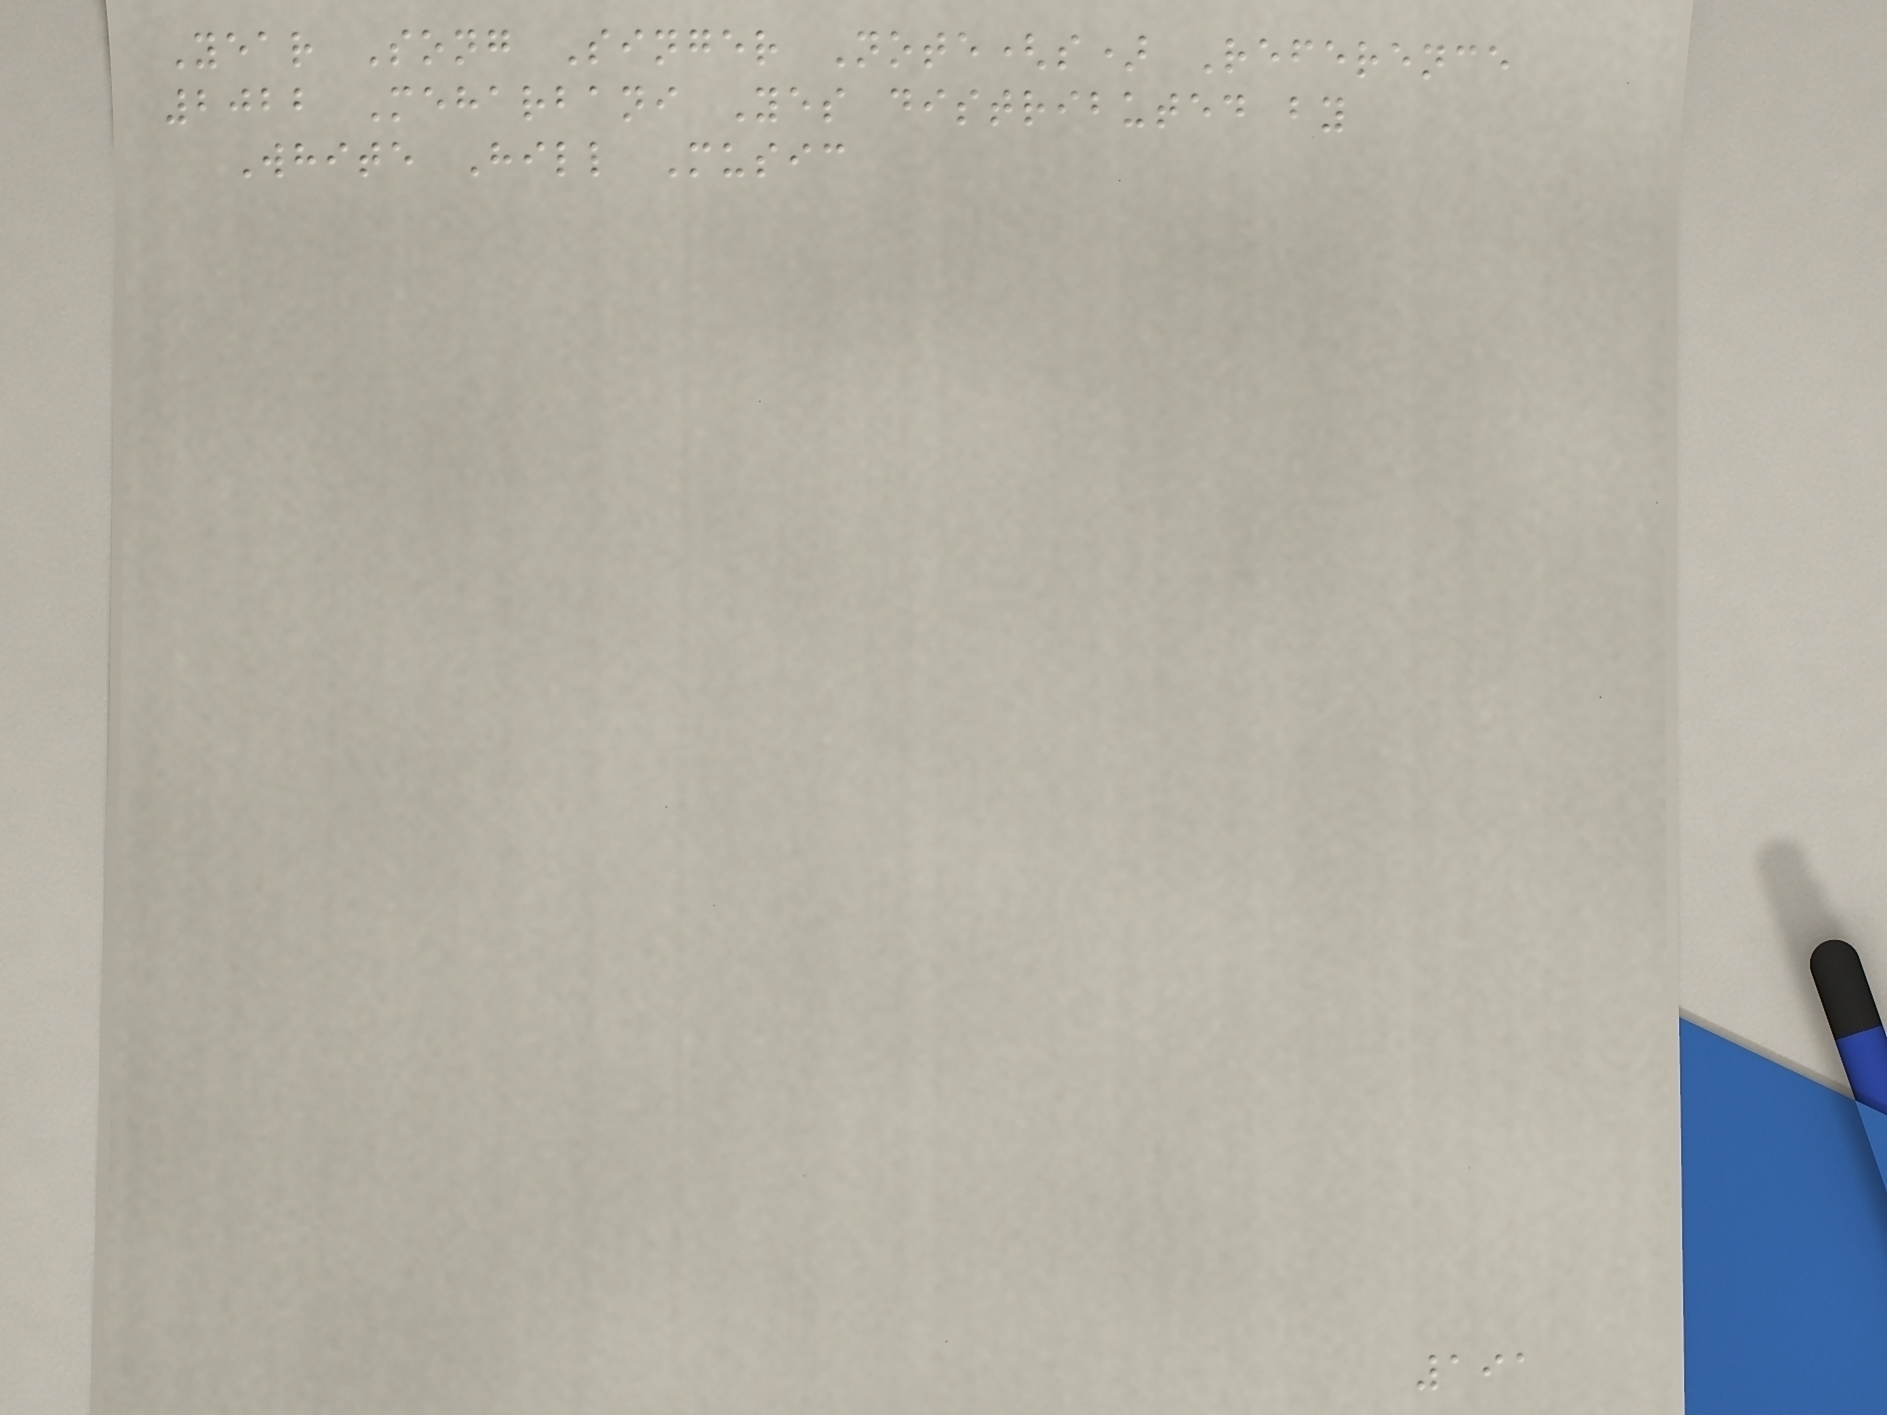Year Song Singer Note(s) Reference
2022 Meharbani Yes distributed by
White Hill Music
191
